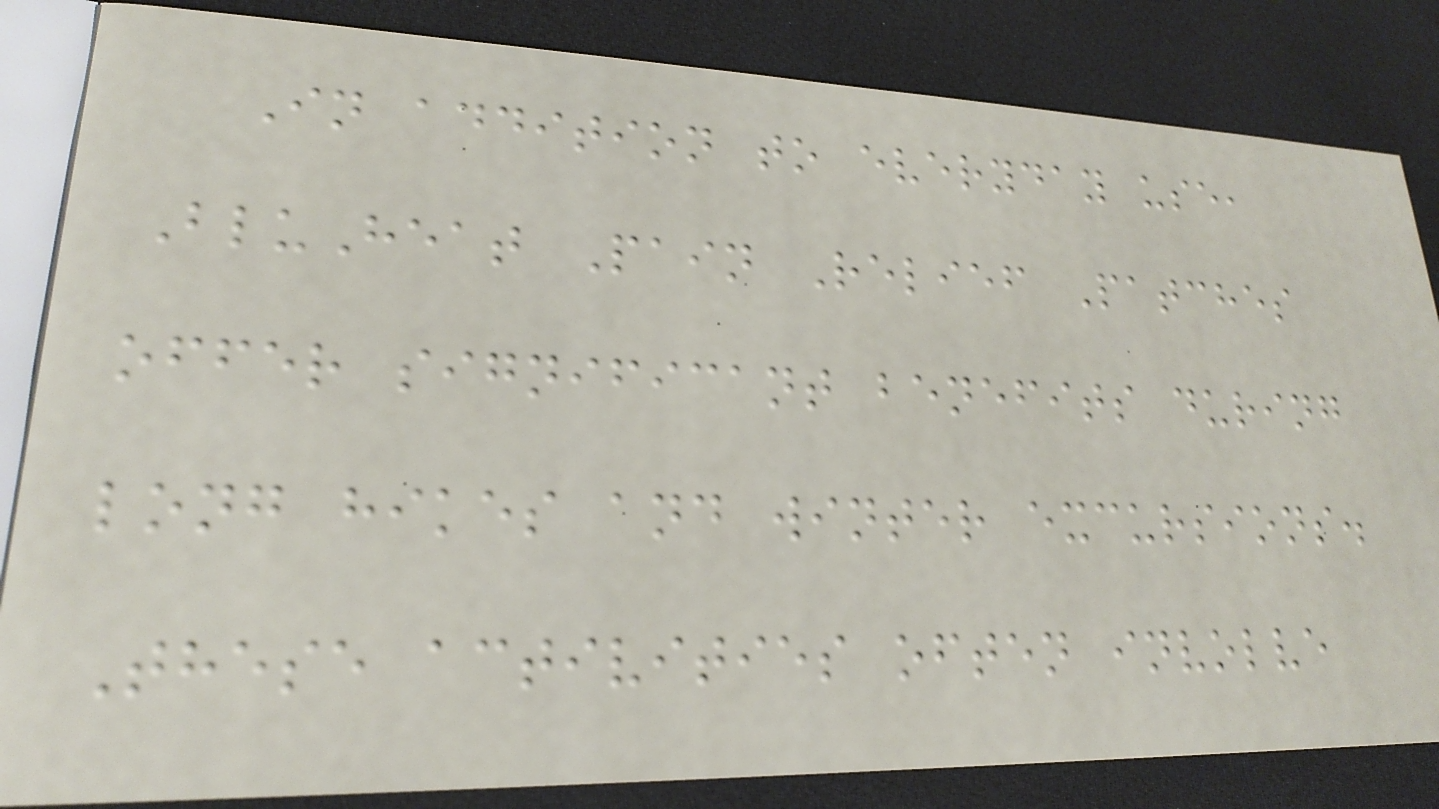In addition to everyday use,
BluHeat Pain Relief Patches
offer significant benefits during
long hikes and winter excursions.
These activities often involve
